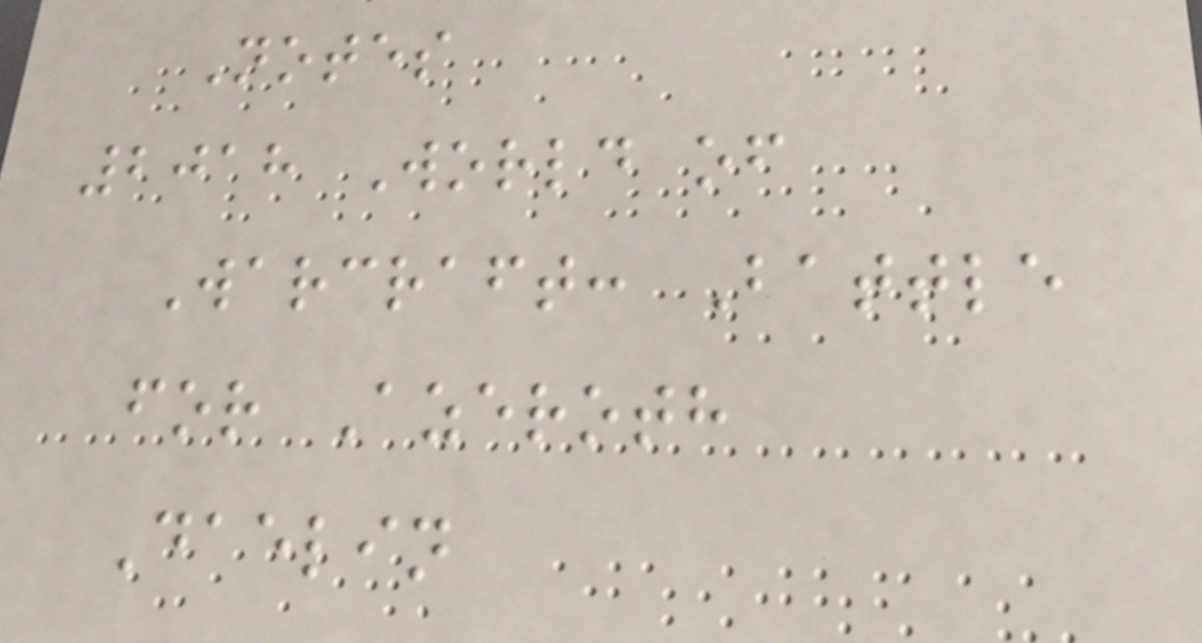Notes
2018 World of
Warcraft: Battle
for Azeroth
Daelin
